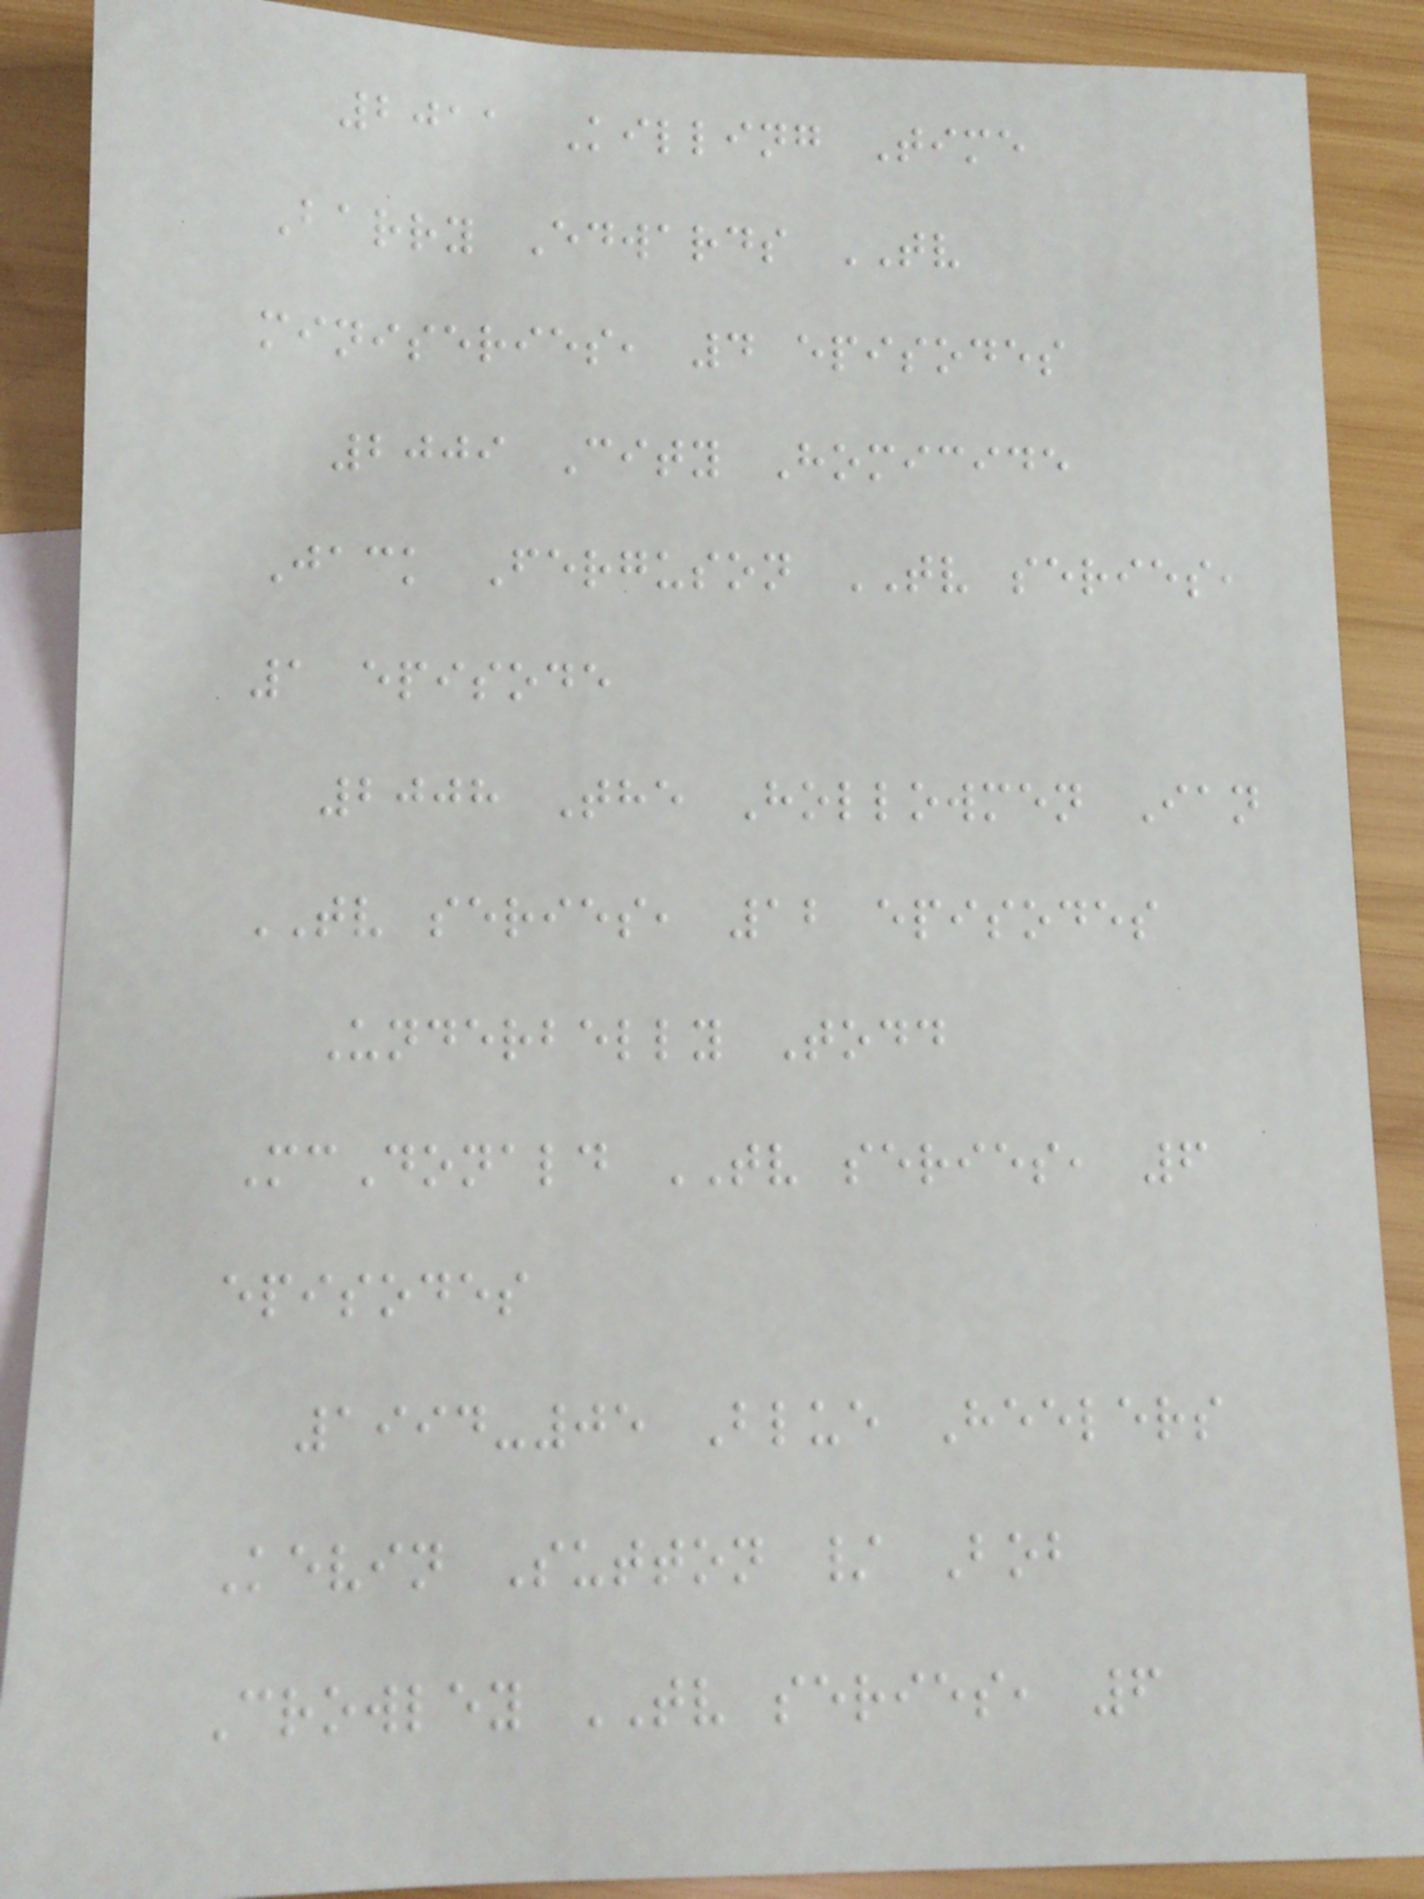2011 Killing Time
Barry Edwards TV
miniseries, 4 episodes
2009 City Homicide
Jack Ferguson TV series,
1 episode
2008 The Hollowmen Ian
TV series, 12 episodes
Underbelly Todd
McDonald TV series, 6
episodes
1994-05 Blue Heelers
Kevin Sutton / Bob
Crowley TV series, 6
